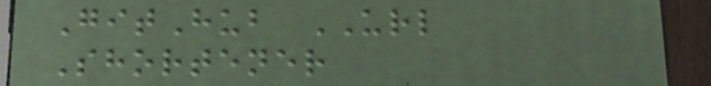GitHub URL
Shortener
